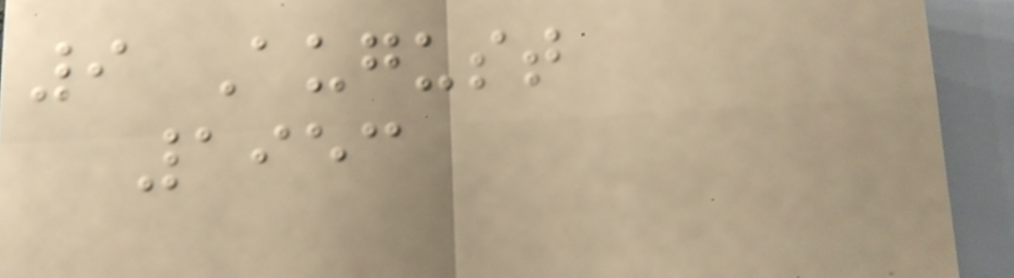9 August
1953
